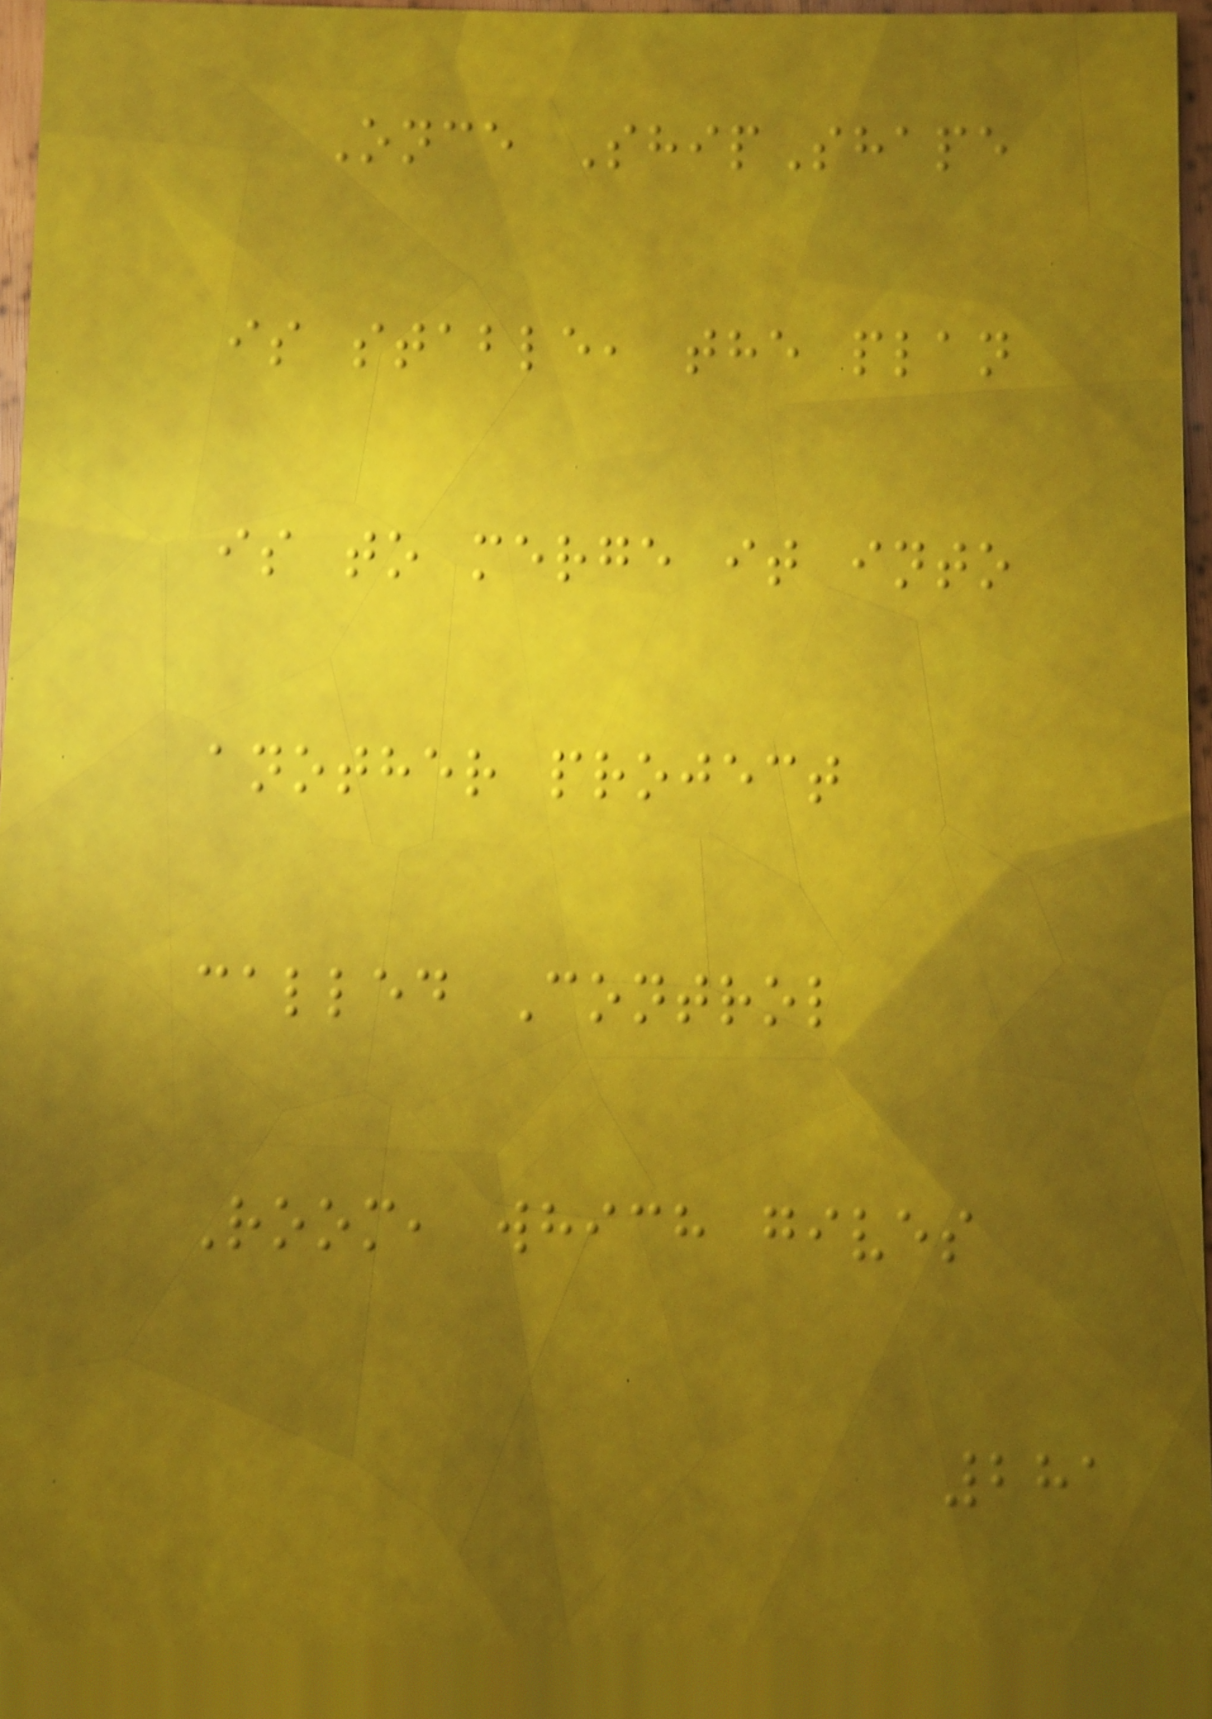Once ShipShape
is stable, the plan
is to merge it into
another project
called Control
Room, which gives
281
